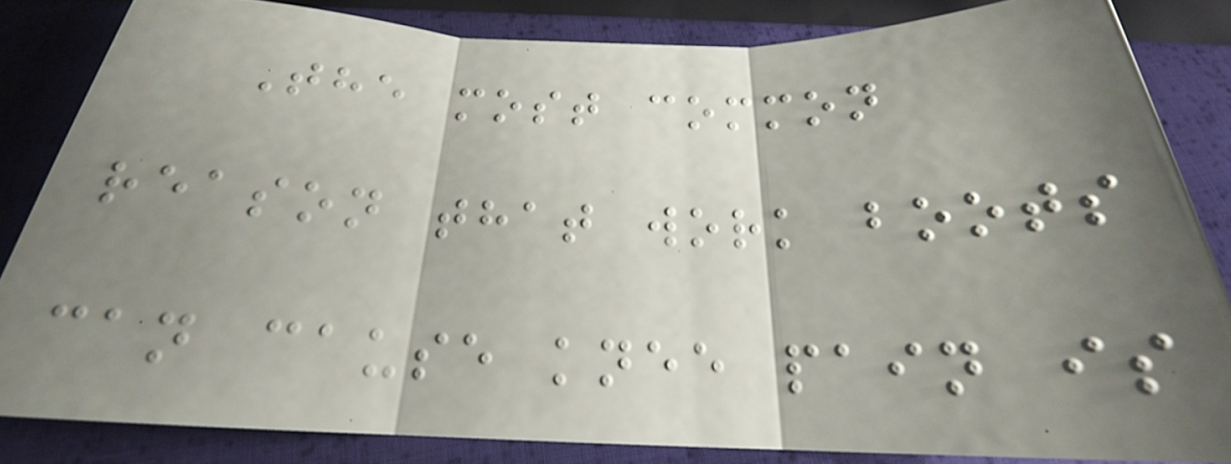The most common
reason that work boots
can cause knee pain is
